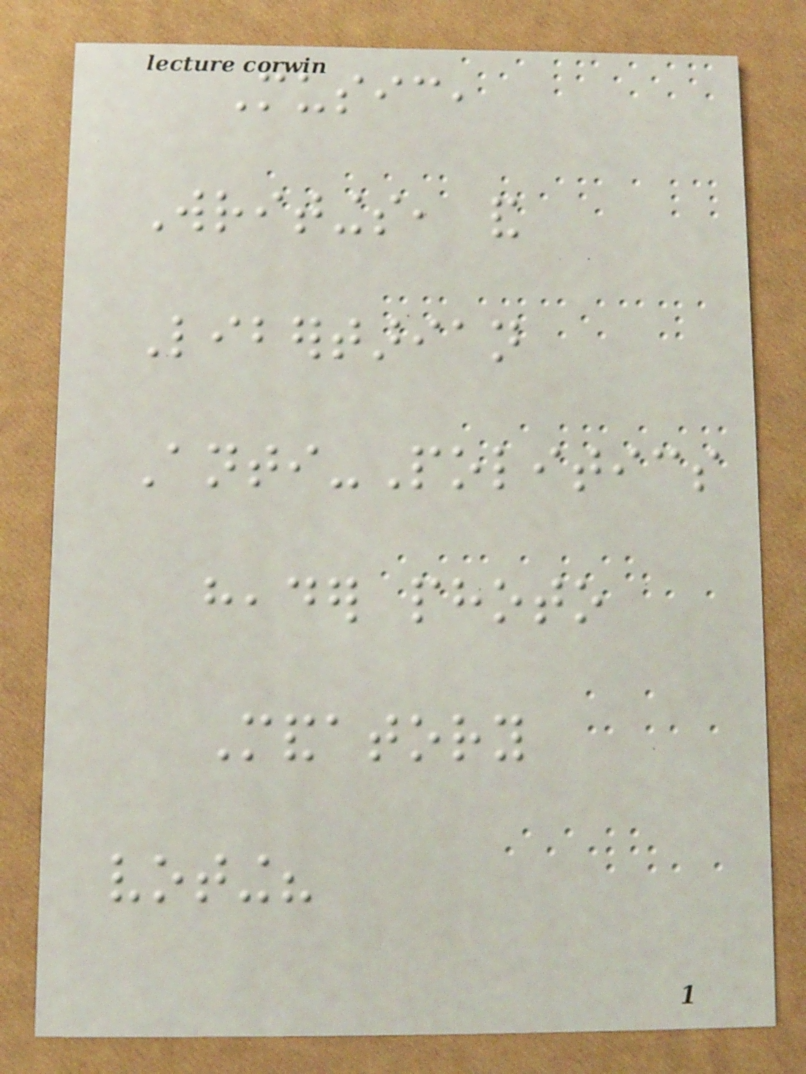Music,
Writings, and
Libertarian
Anti-Politics
header photo
Mandatory
voting?
